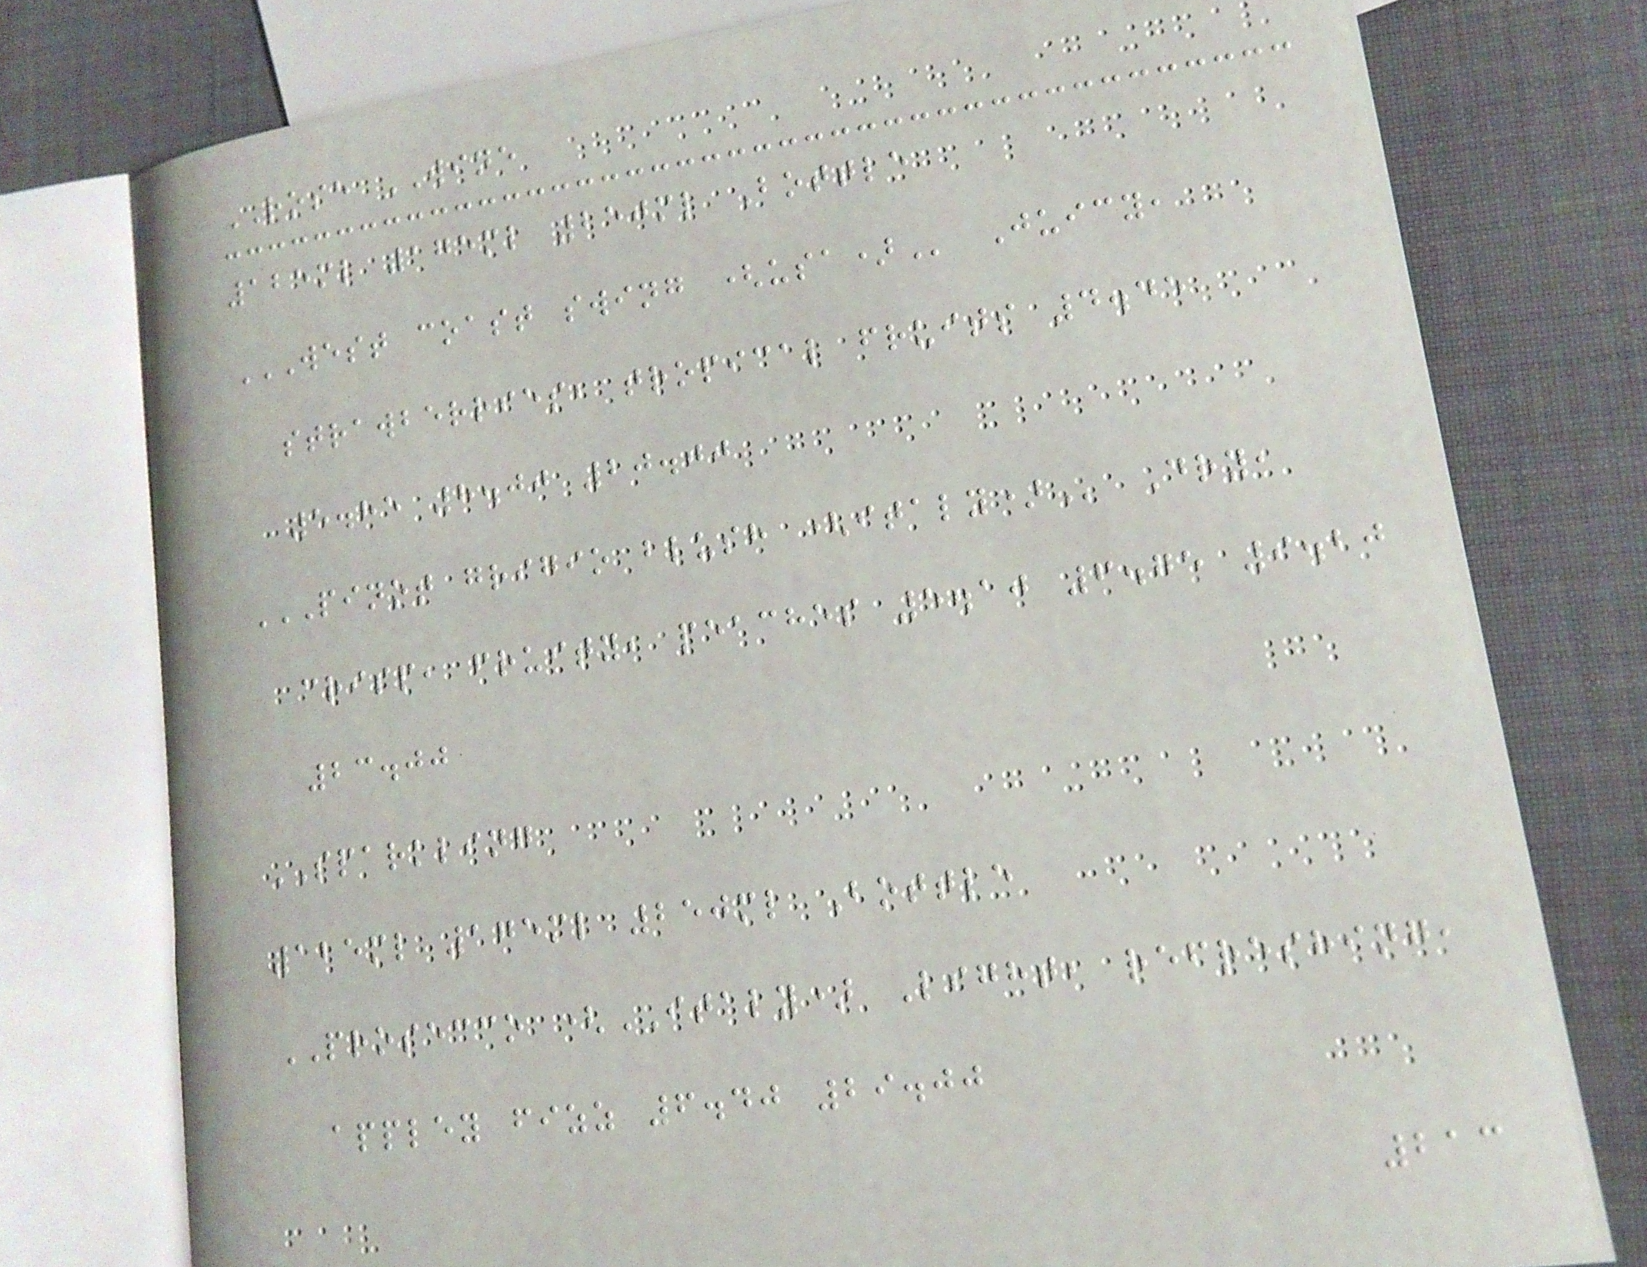ROSE WINE
125ml 175ml 250ml Bottle
WEST COAST SWING (USA) Juicy,
strawberries, tropical fruits 4.45
5.85 8.00 20.00
PINOT GRIGIO BLUSH (ITALY) Dry,
crisp, fruity, peaches 5.10 6.75 9.20
23.00
SPARKLING
125ml 175ml 250ml Bottle
PROSECCO (ITALY) Light, refreshing,
appley fizz 6.40 29.00
213
